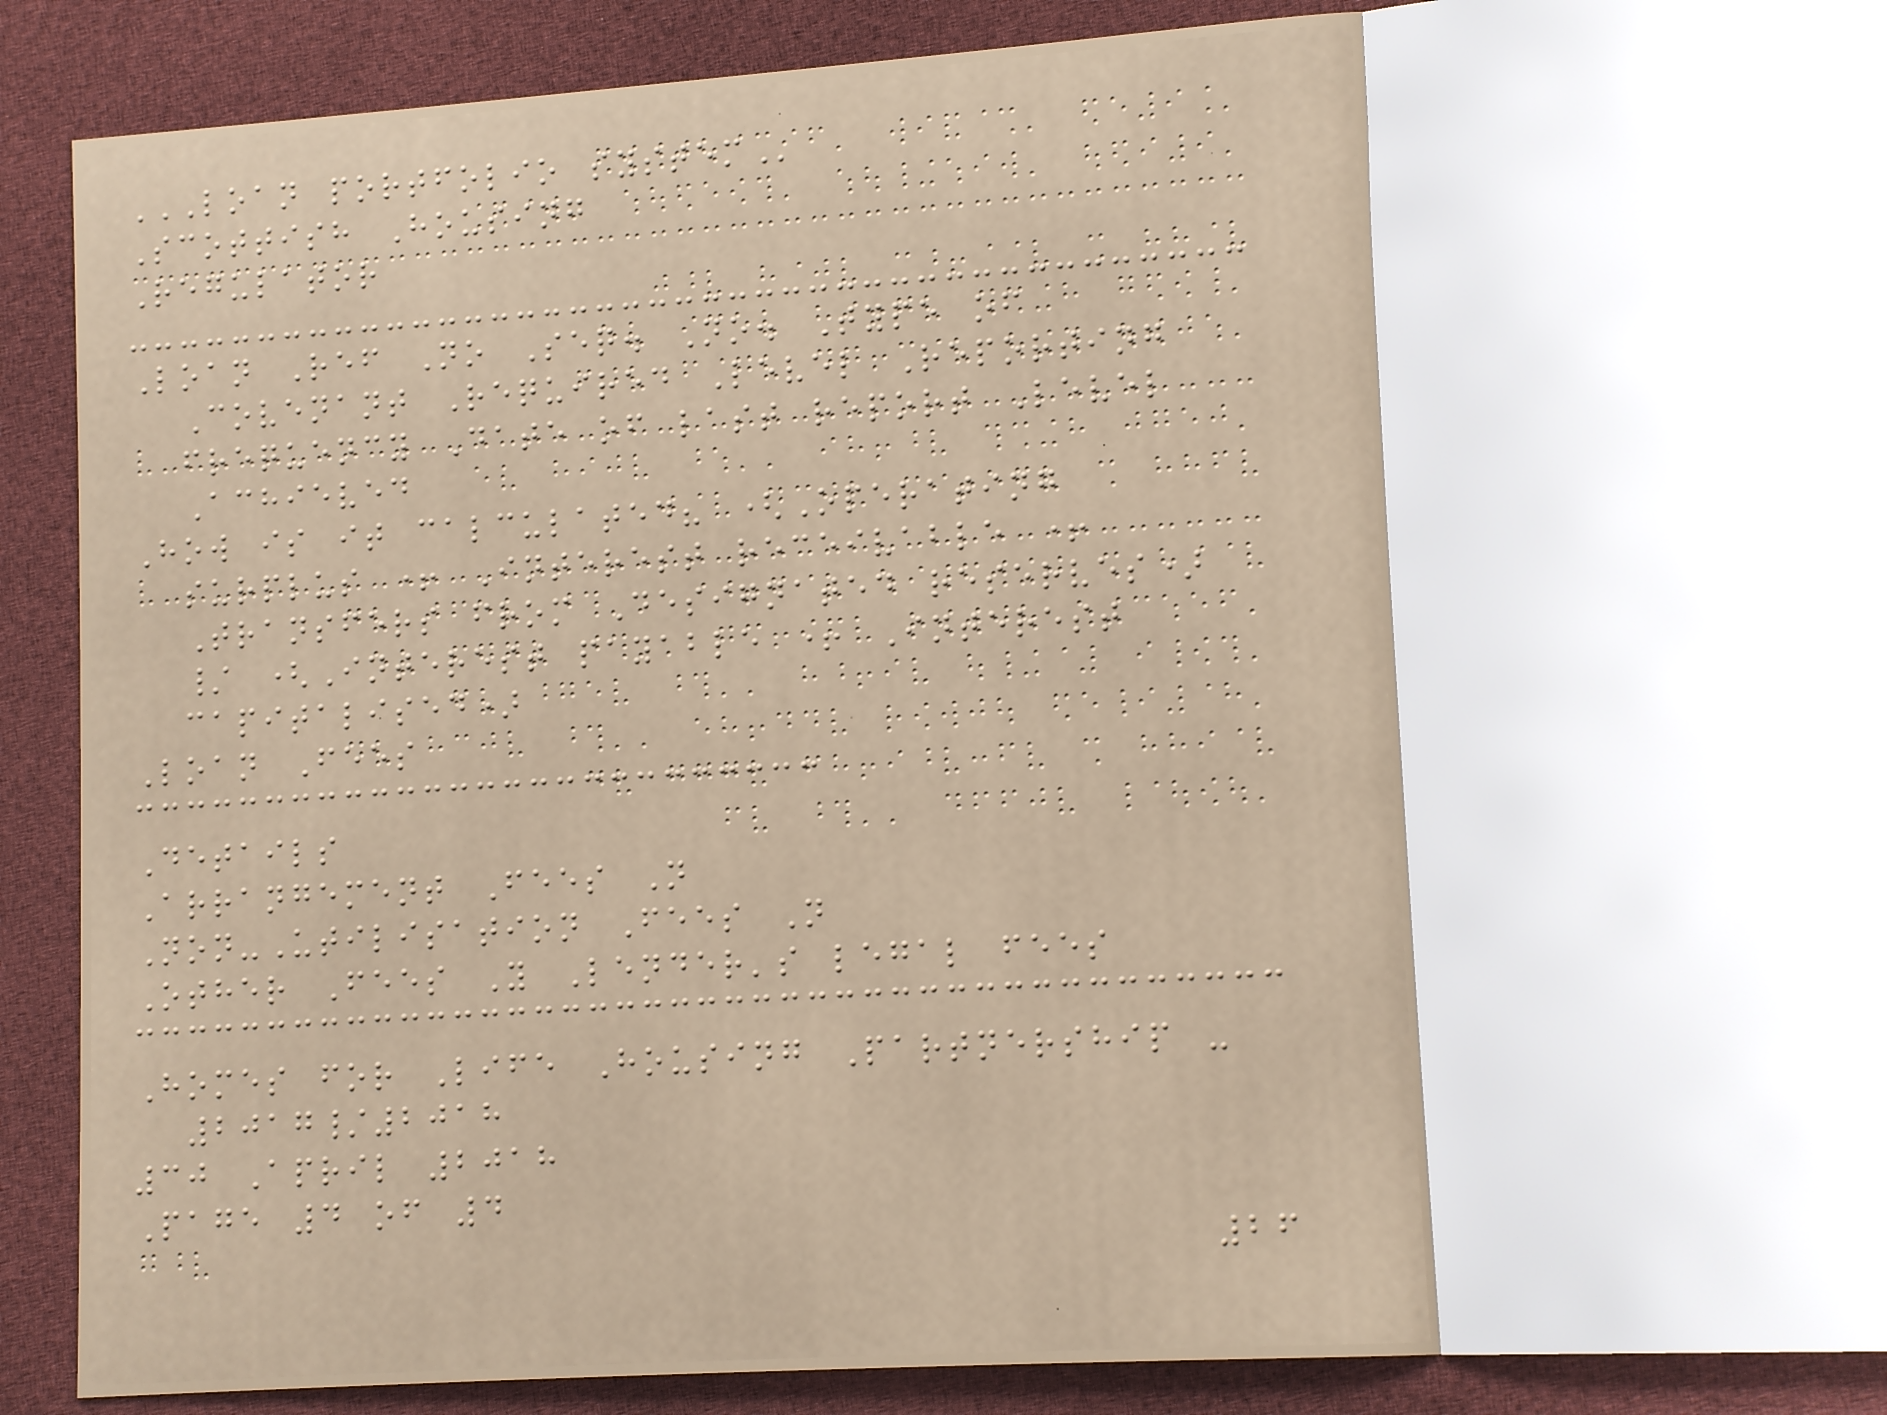LOAN PORTFOLIO SYSTEM
Scottish Housing
Regulator
Loan Ref No Seq. No. Type of
Covenant Required Level Reporting
frequency Date of last report Level
Achieved
How is it calculated? (Operating
surplus + Interest receivable +
Transfers from Designated reserves)
/ (Interest payable + Interest
capitalised)
Loan Fees
Details
Arrangement Fees N
Non-Utilisation Fees N
Other Fees Y Lender's legal fees
Homes for Life Housing Partnership -
2017/2018
30 April 2018
Page 4 of 4
26
